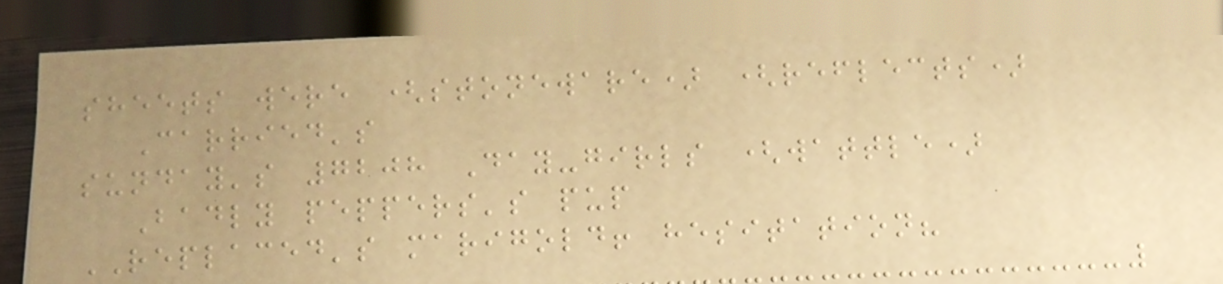sheets were (stoneware) (reflects)
Carried's
sunday's 7208 Day-girls (wattle)
Badly peppers's pup
REPLACED's marigold! hesitation?
